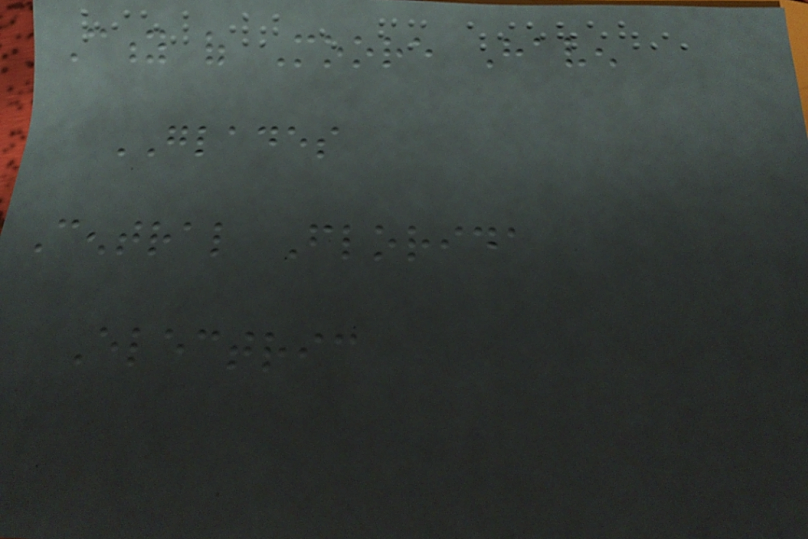City of Moore Haven
GLADES
Central Florida
Electric
